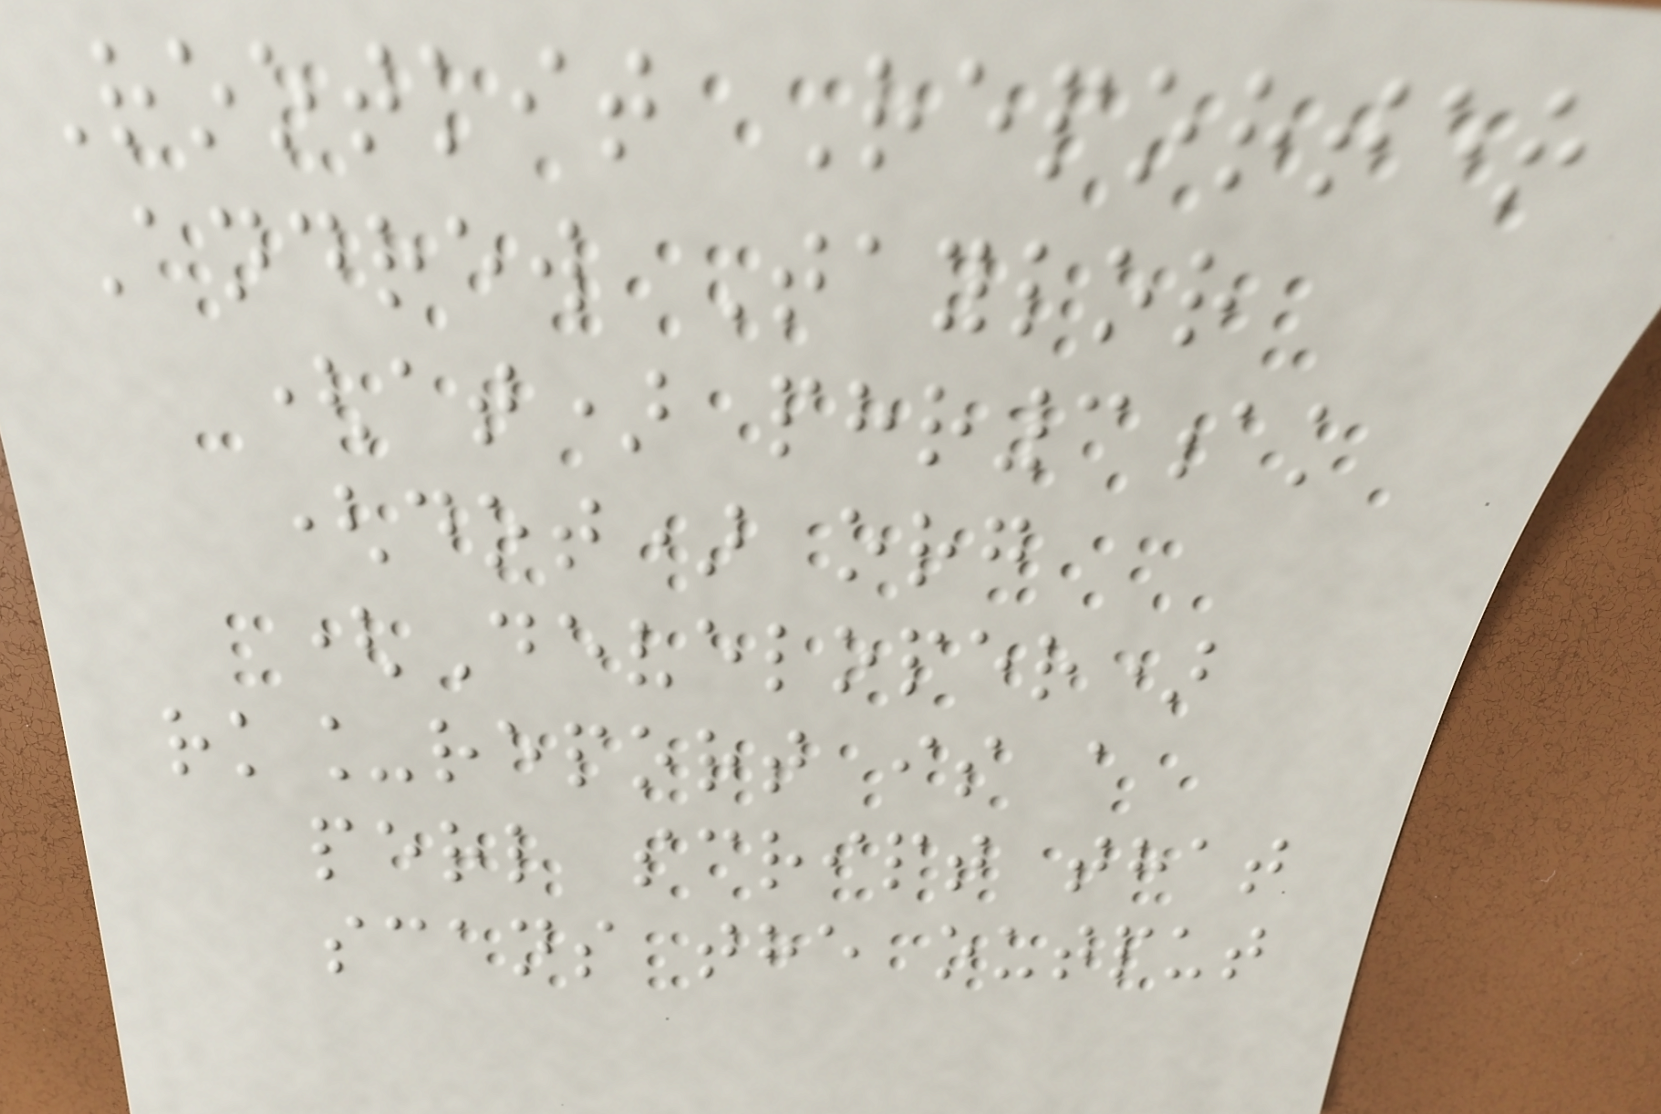Rootkit Reporter
Andrew Taylor
(at) phr3ak
(dot) org
(Developer)
rk_report is a
perl script that
scans the output
